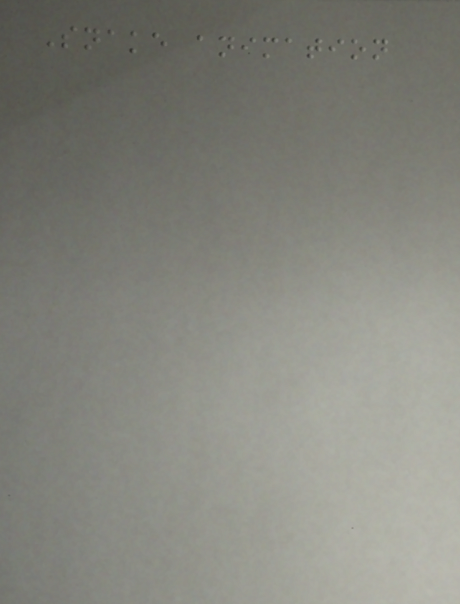Snake animation
